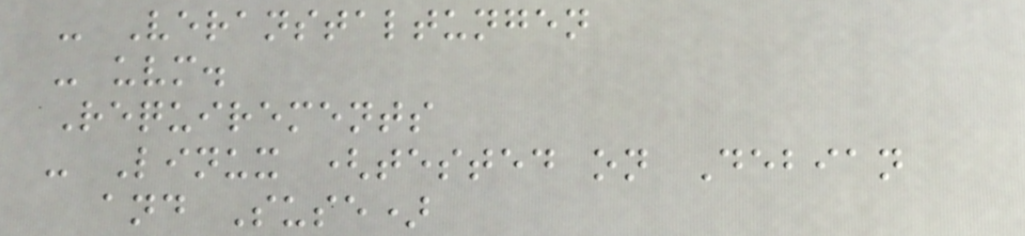- Veranstaltungen
- uvm.
Requirements
- Linux (tested on Debian
and Suse)
